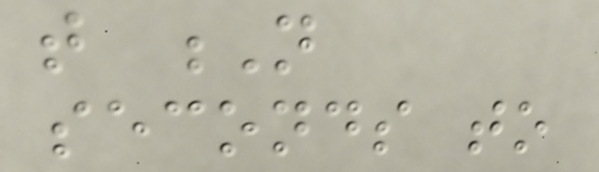that N
seconds to
